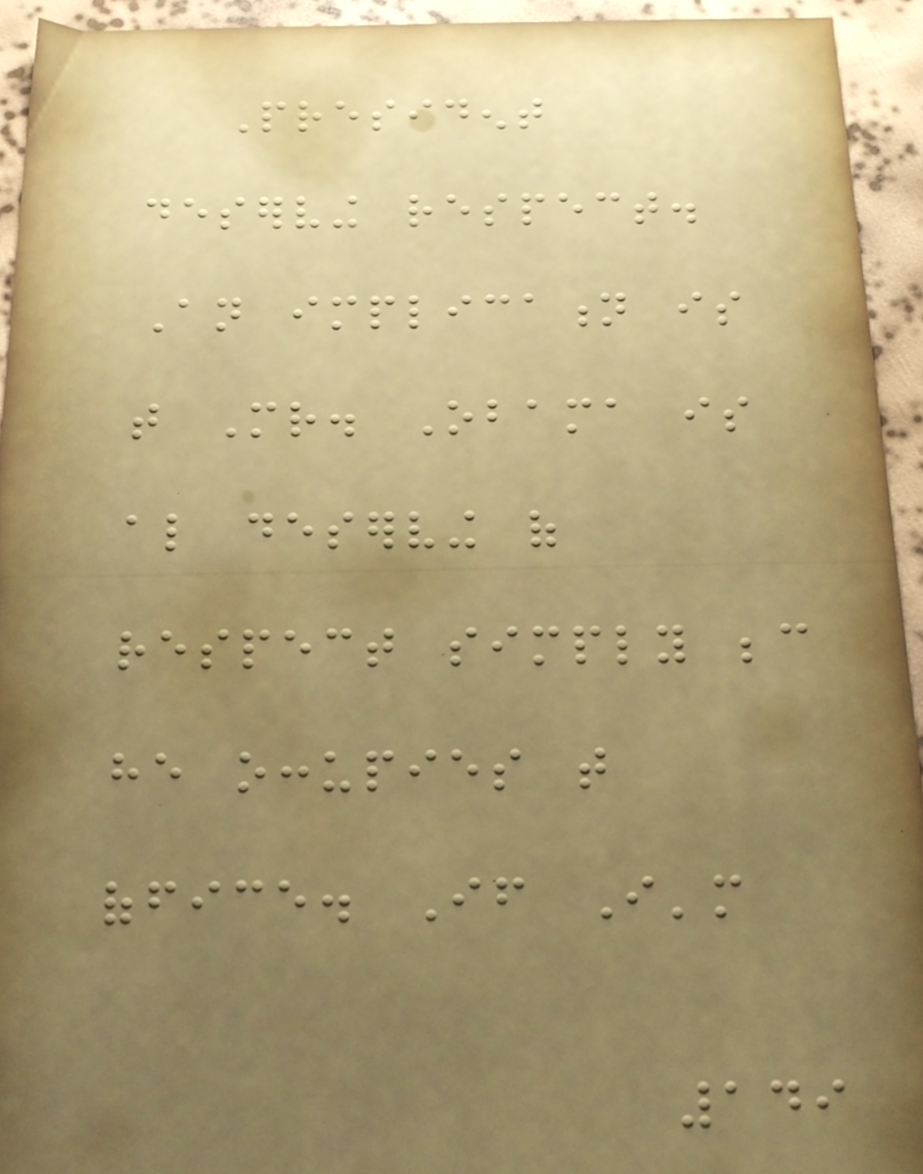President
deserving respect.
An implication is
that Mr. Obama is
also deserving of
respect simply because
he occupies that
office. If I'm
149
